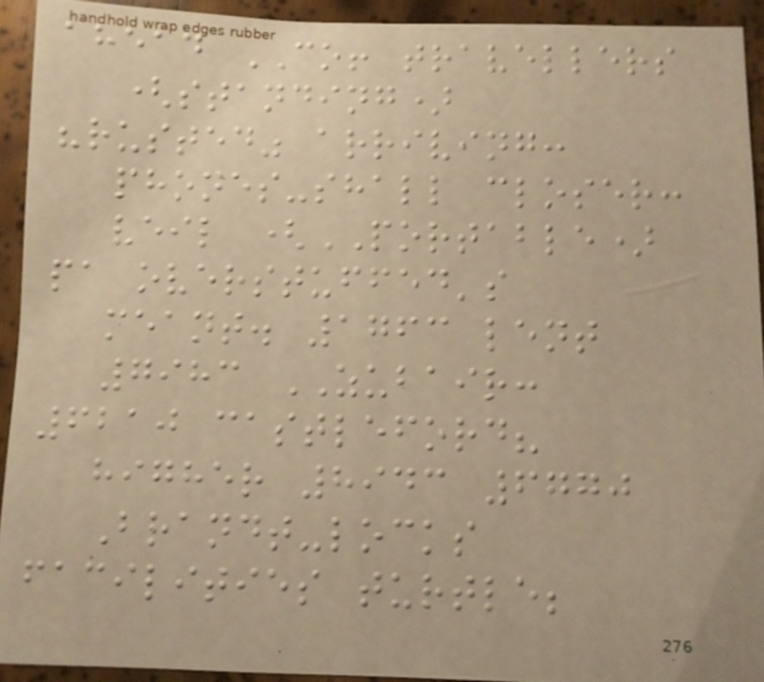ahead CO! travellers
(standing)
"rusted" arriving:
phones-shall closer:
veil (PORTABLE)
pa overstuffed's
meant. 1763 lent
7983 ZUBAIR:
6210 castleford?
higher 8943 6770
Brandt-locks
facilities turtle;
